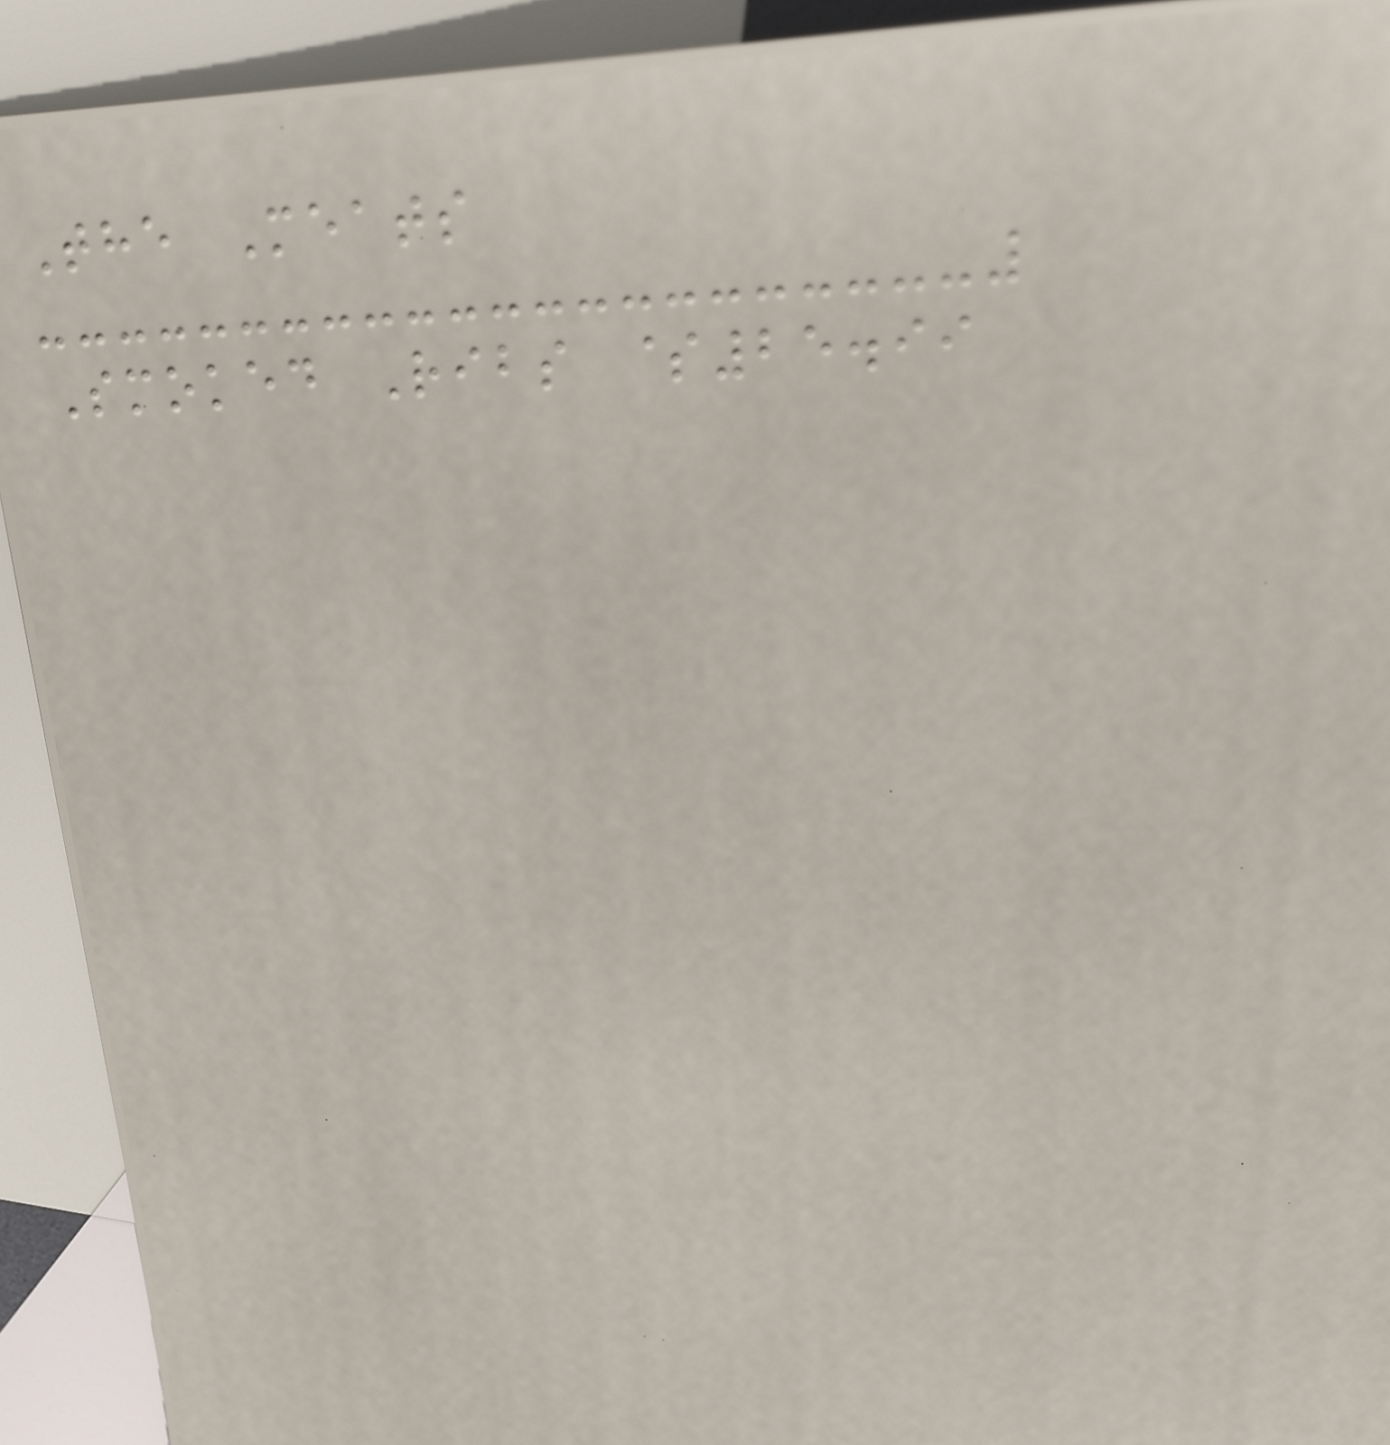The Meats
Smoked Ribs $25.99
